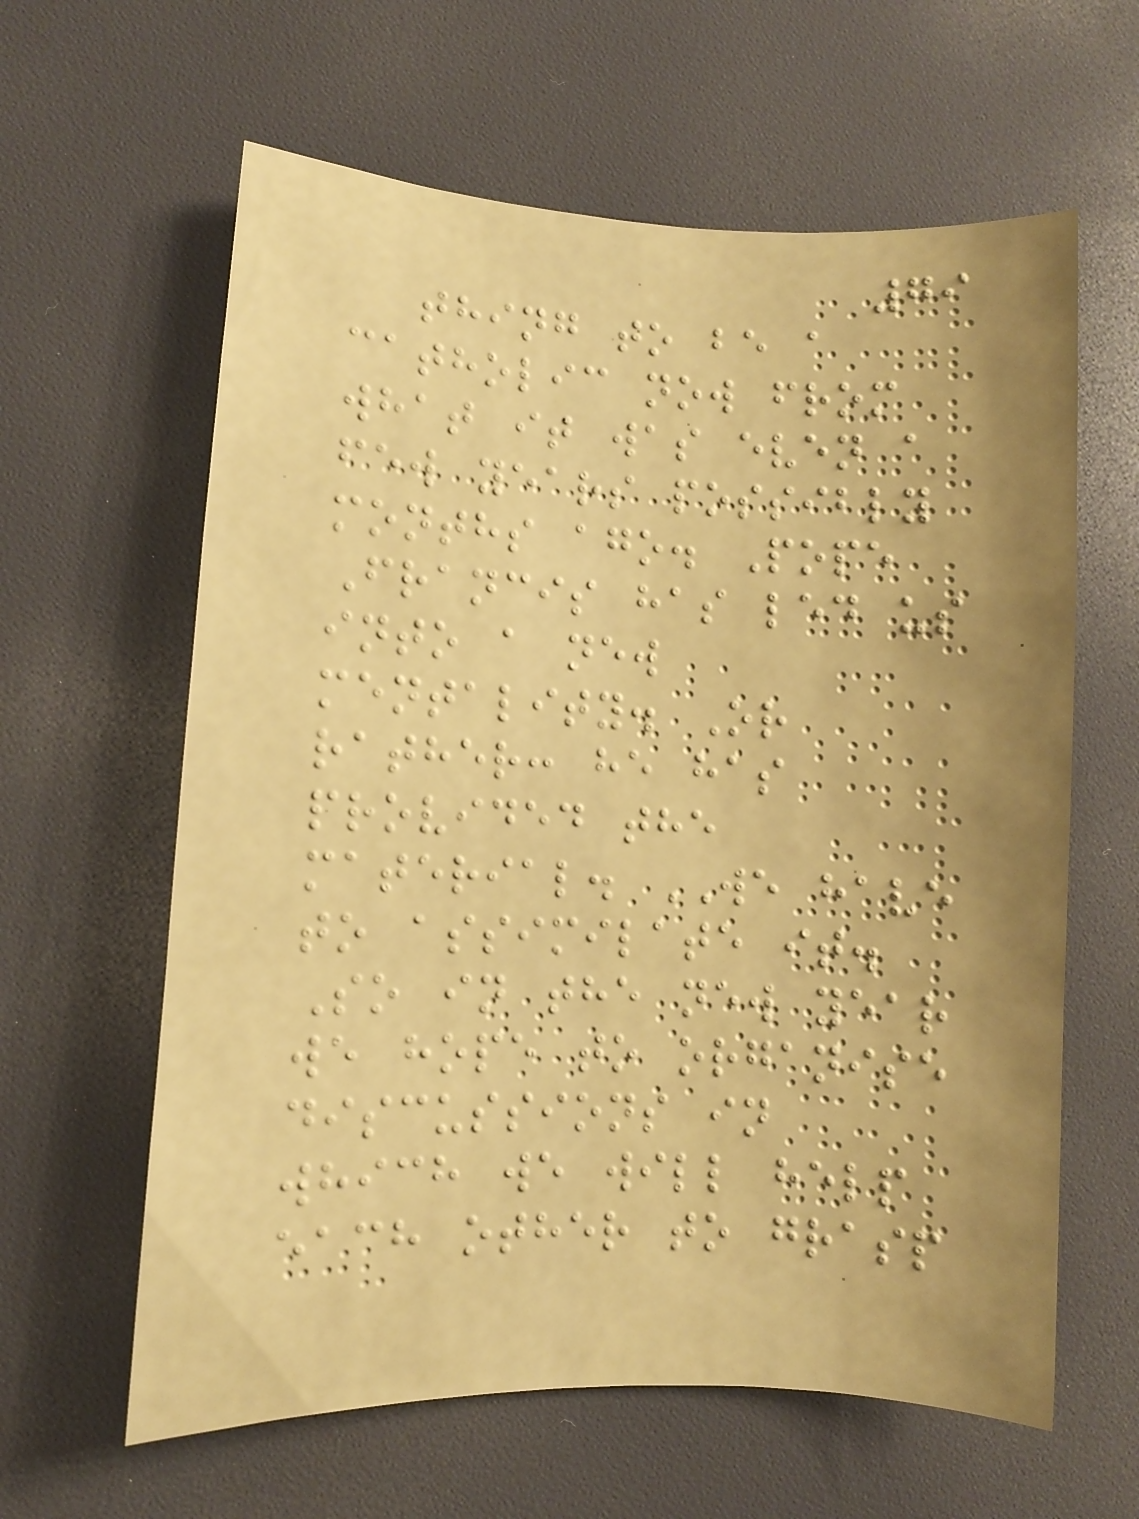79
thing to be a
catholic now from
what it was even a
few years possibly
months ago. Pope
Francis has led us
into a new
mentality. Or
rather: he has
provided the
material. WE have
to assimilate it.
So in the new year
we hope to organise
discussions in
which we will help
each other to grasp
